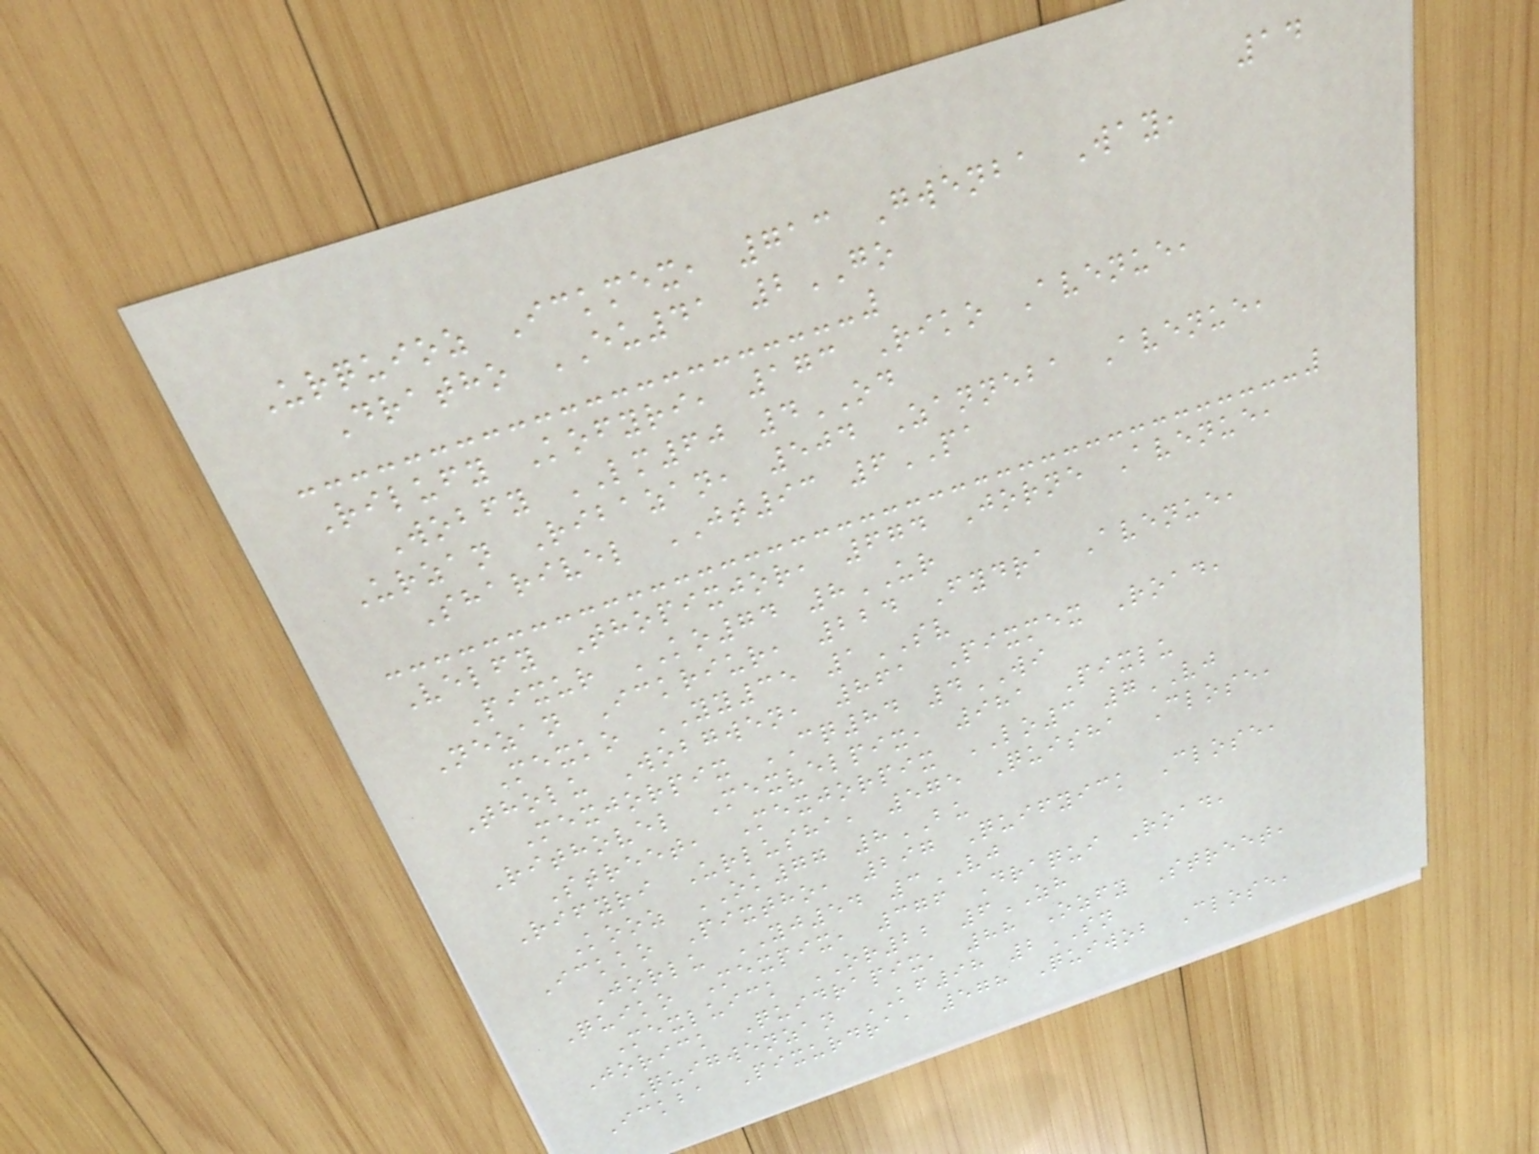14
Urquioz Ickmex, 713 Gwenba Way,
Dratho EU41 2GO
Rilufy Kofyri, 173 Riko Avenue,
Wobfy LM60 4OD
Urzan Ribazan, 504 Zanneba Avenue,
Sharivel JT93 6PA
Velfy Thopixjor, 674 Jorne Avenue,
Pixur KO74 8UR
Nezan Ickriur, 224 Fydra Avenue,
Mexko YY35 1SV
Tholu Wobgwen, 861 Pixmex Road,
Mexjorpix CQ84 4WI
Rithovel Mexvelpix, 981 Pixlu
Street, Mexjorpix LO3 7VJ
Rifyri Urlusha, 575 Quisha Close,
Kooz OK77 8BU
Ickko Pixtho, 297 Quifyick Close,
Jorlu YJ54 3VJ
Quiko Mexpix, 376 Draqui Road,
Mexluick OR22 6ZH
Jorick Quidrapix, 88 Ozfy Street,
Quigwenzan KF98 2SN
Ickba Pixurdra, 578 Quiwob Close,
